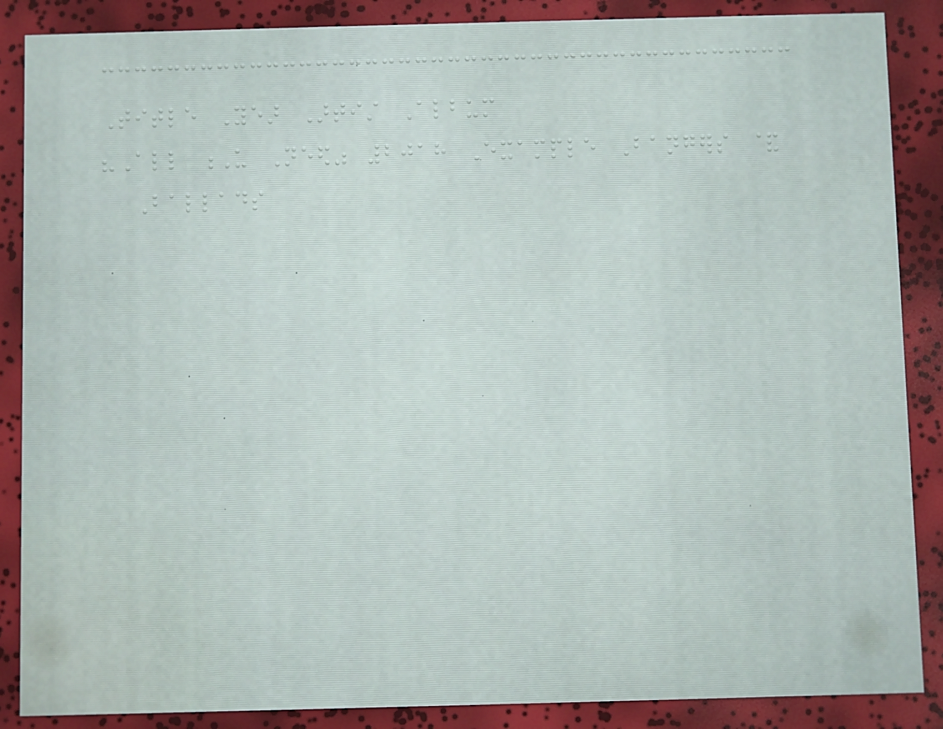Title Year Artist Album
"All U Need" 2018 Example Bangers &
Ballads
